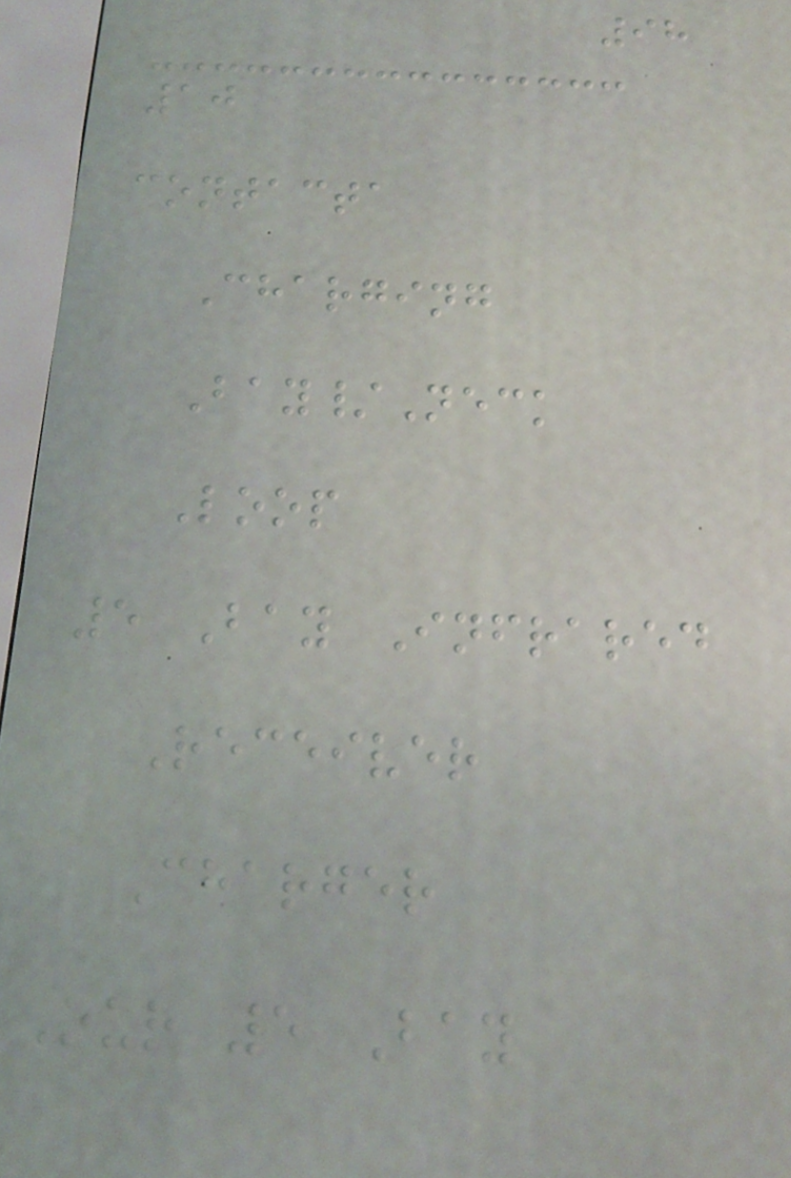98
10
contacta
Charging
Bay/Neck
Loop
5 Bay Infrared
Receiver
Charger
Our 5 Bay
